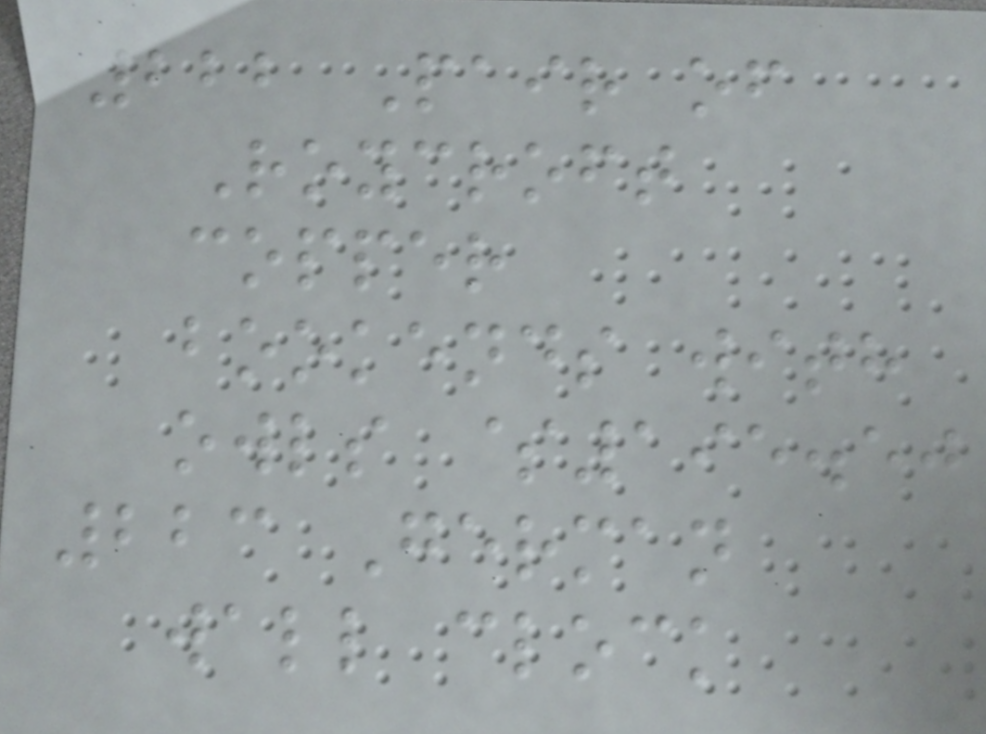222 Pair of
Roycroft
copper
bookends with
owls $195.50
223 German
wall clock
